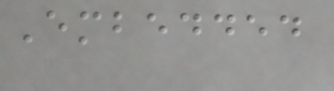Embedded
